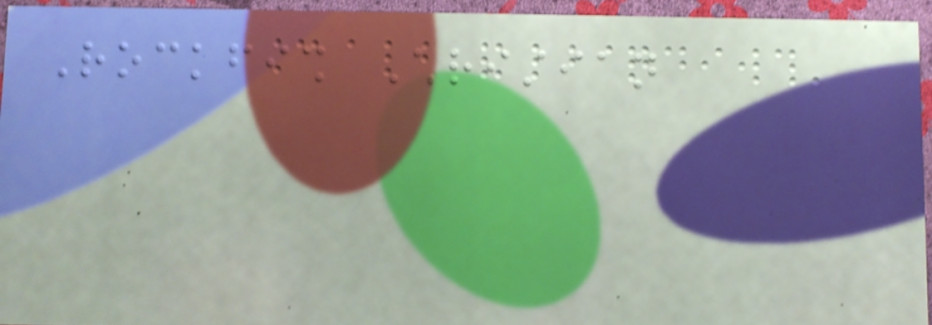Rockfish Christian
